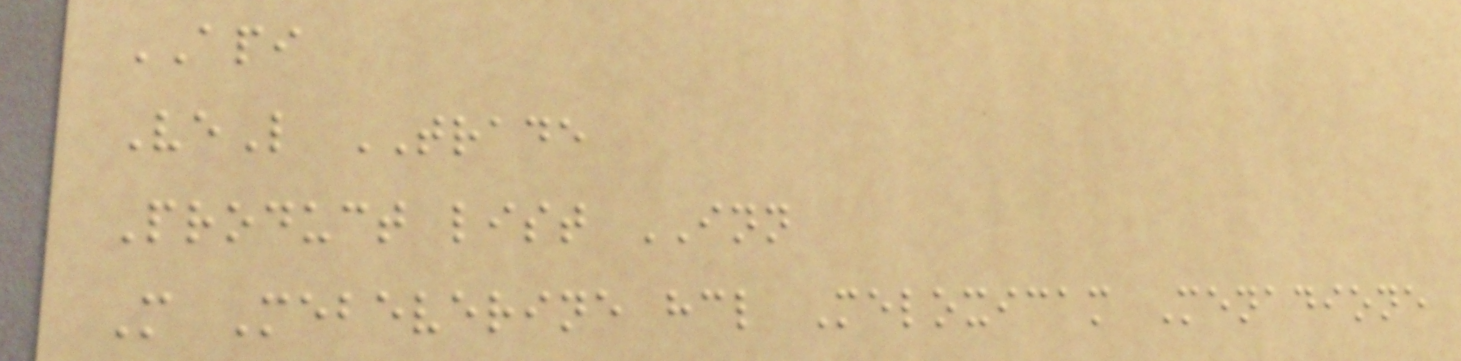API
VeL TRADE
Product list INN
M Mebeverine hcl Meloxicam Menadione
